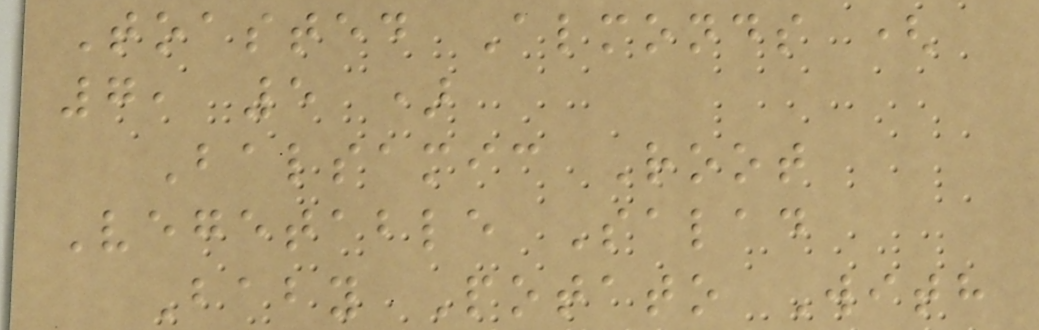Toasted Almonds (
7, 5 )
Balsamic Root
Vegetable Salad
Baby Potato With
